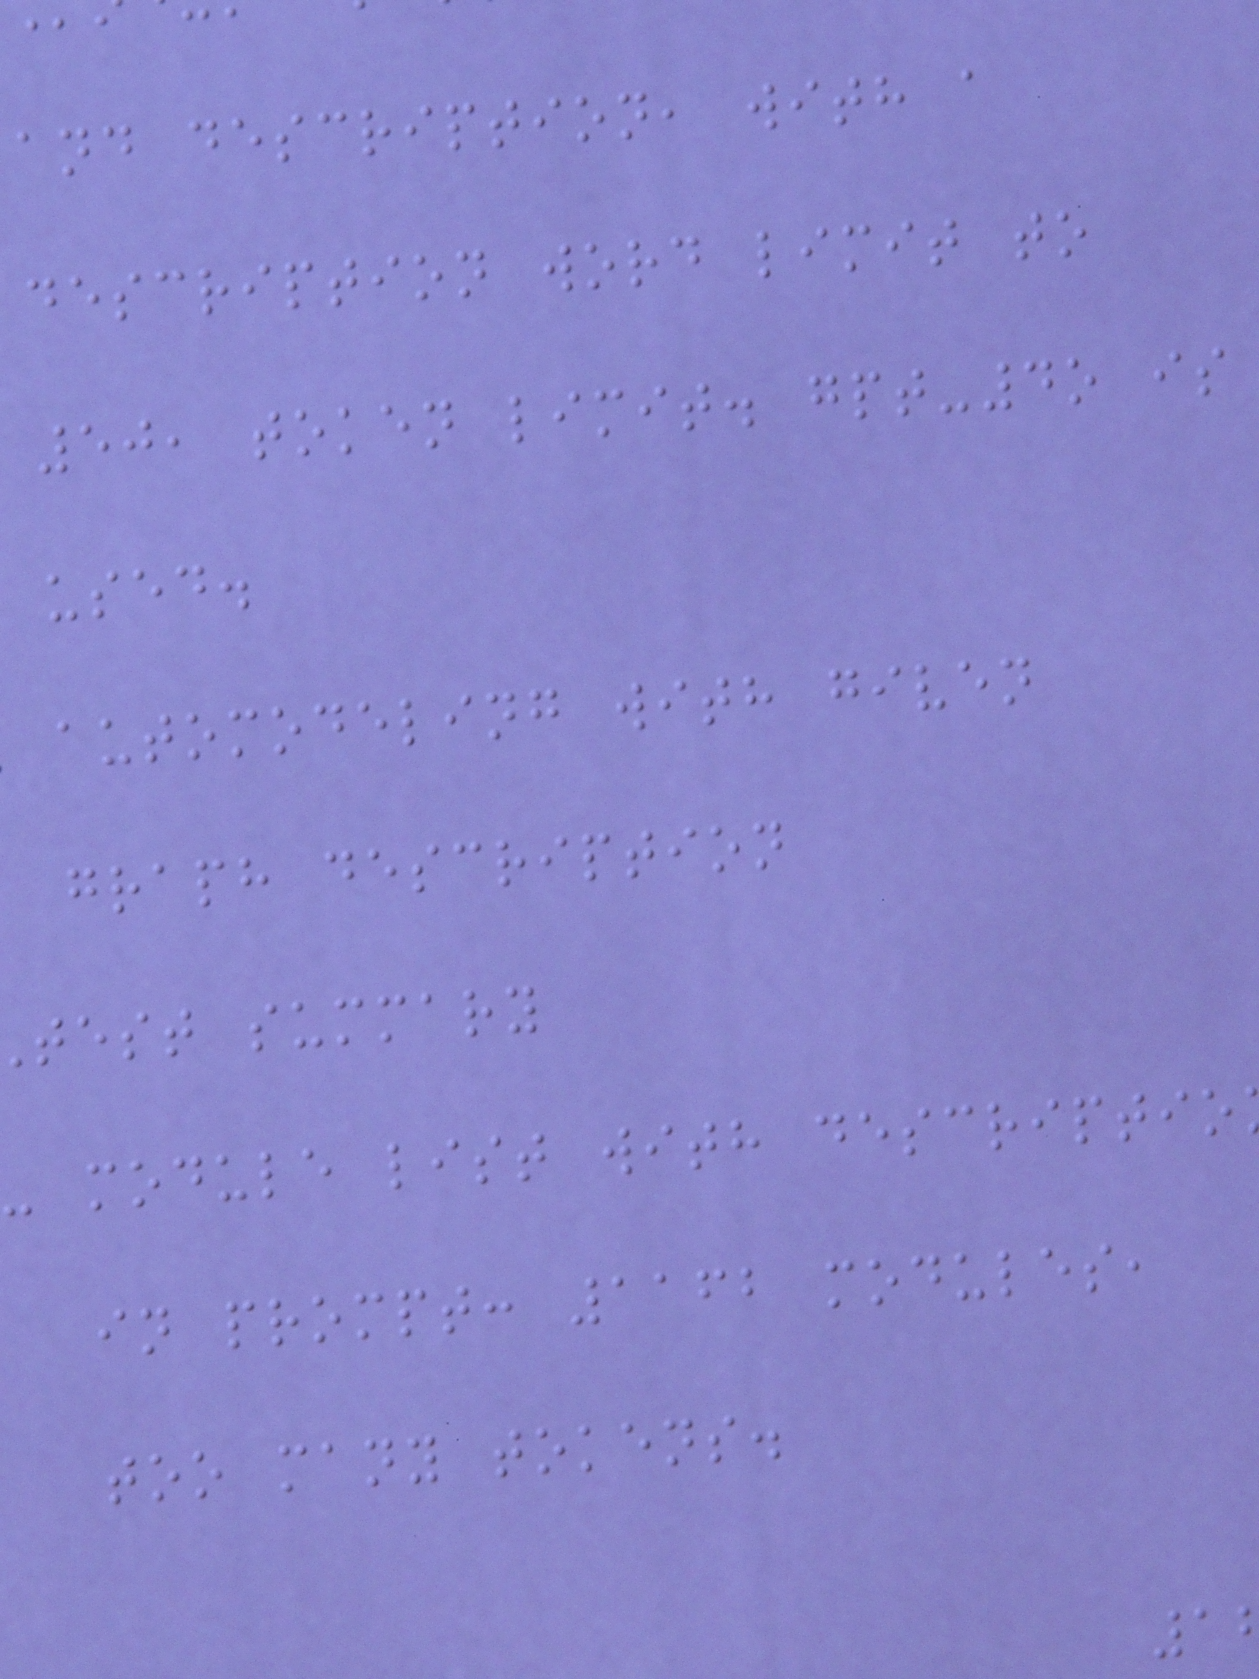and description, with a
description word limit to
50, token limit. gpt-4o is
used.
automodeling with given
graph description
test summary
module list with descriptio
in prompt: 1162 modules,
too many tokens.
